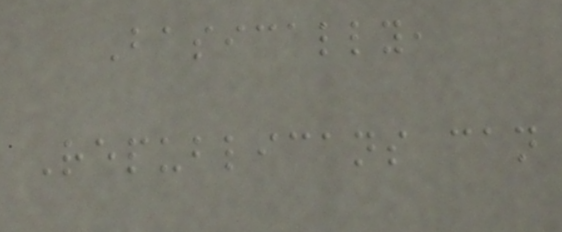Basically,
Republicans can
